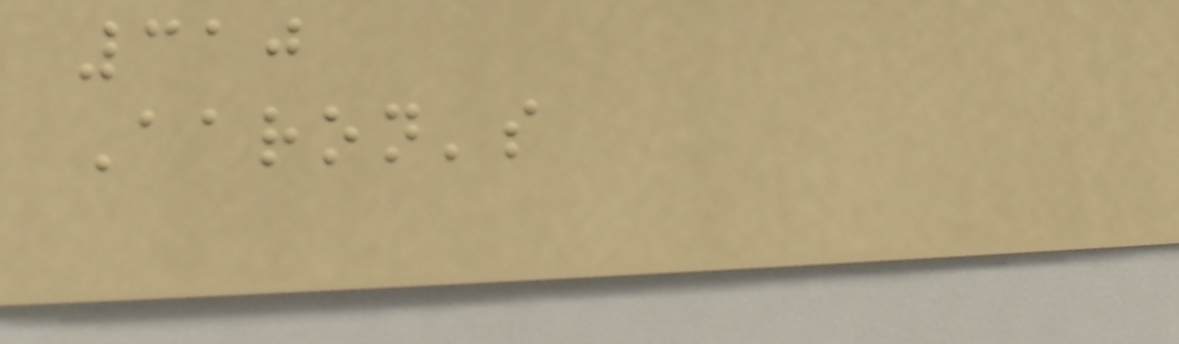310
Aaron's
